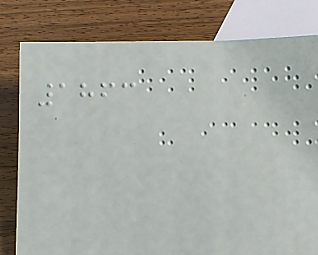1863
